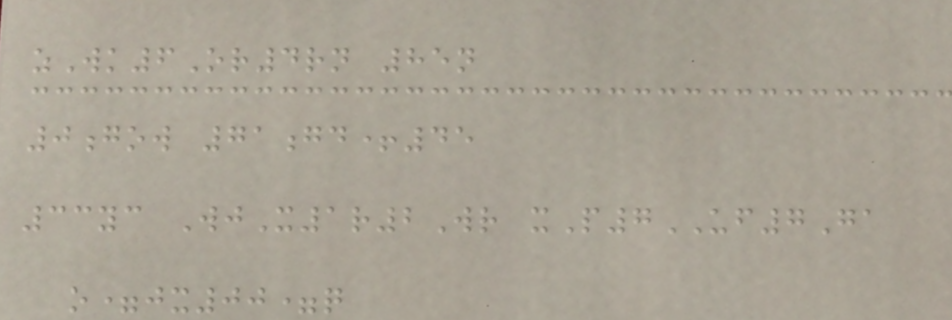zWk6Or4rn 85n
0gow 71gd+45
33yc WjX1r2Wr xP7UF7Ga
o=jx00=q
